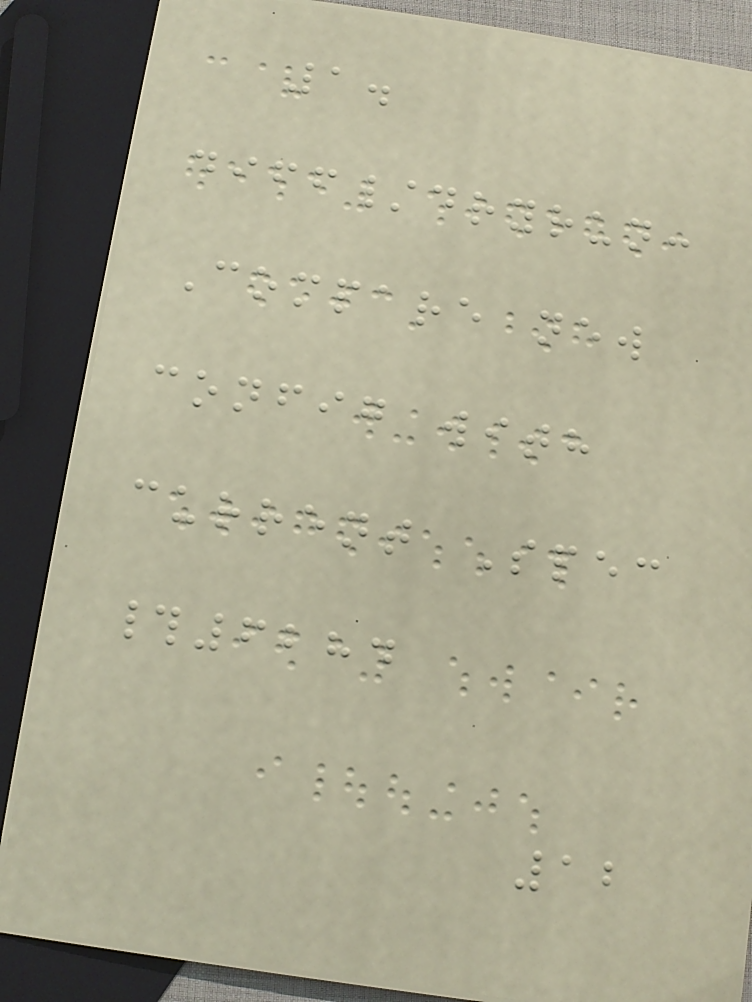1.
diff/dryrun:
Compare new
config with
current Spec
#6284
12
